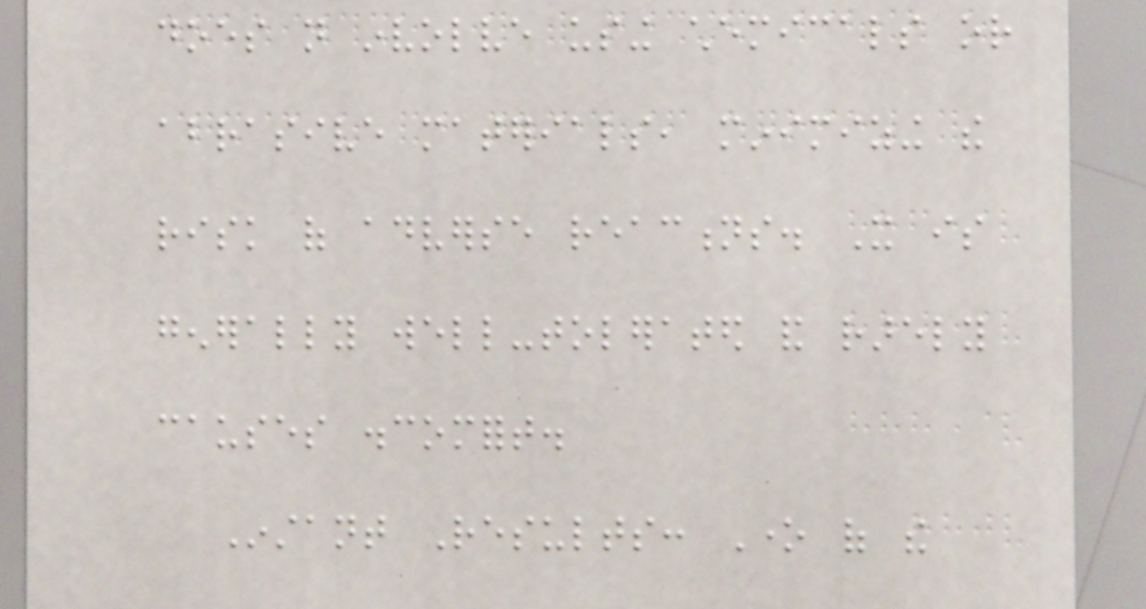does not involve using chemicals or
abrasive materials, minimizing the
risk of adverse reactions. It is
generally well-tolerated and rarely
causes discomfort.
Instant Results: One of the
